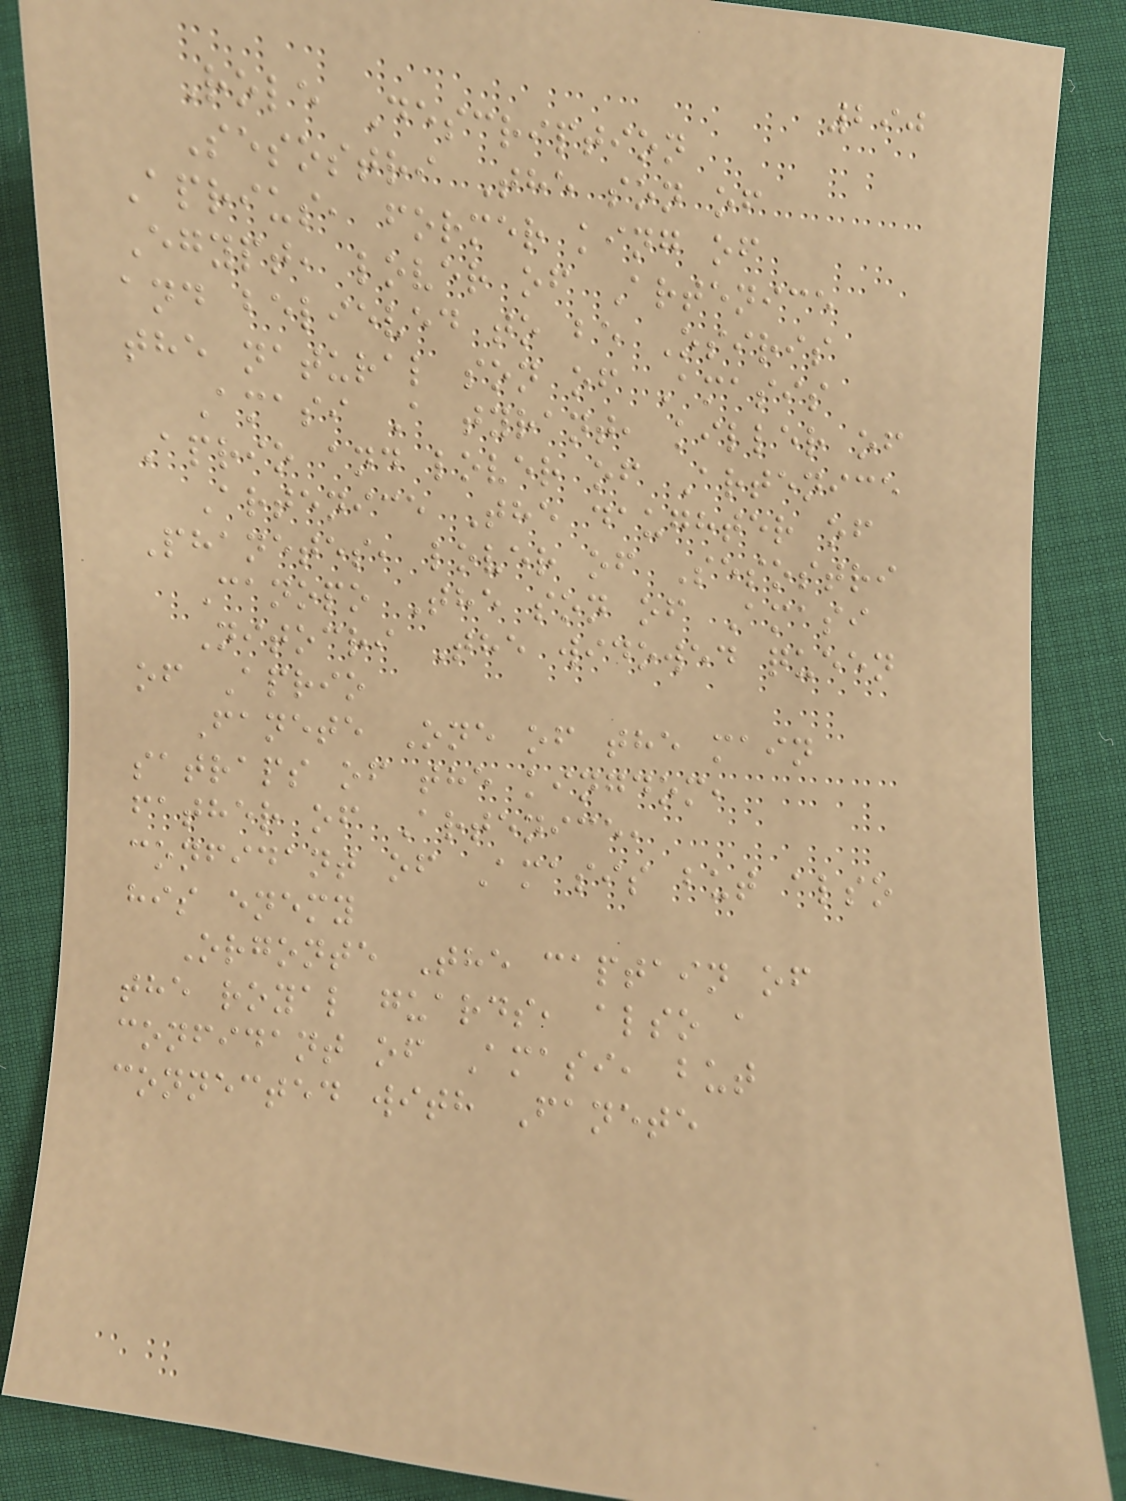290
Role Description
Sesostri The son of
Aprius, former king of
Egypt, lover of Artenice
and believed to be Osiris
the natural son of Amasis
Amasi A tyrant, killer of
Aprio and lover of Artenice
Artenice The daughter of
Phanetes, lover of Sesostri
Canopo The son of Amasi
Nitocri The widowed queen
of Aprio
Fanete One of the main
satraps of the kingdom,
father of Artenice,
confidant of Amasis but also
his enemy
Orgonte The captain of
the royal guards, also a
confidant of Amasi, but
connected with Fanete
